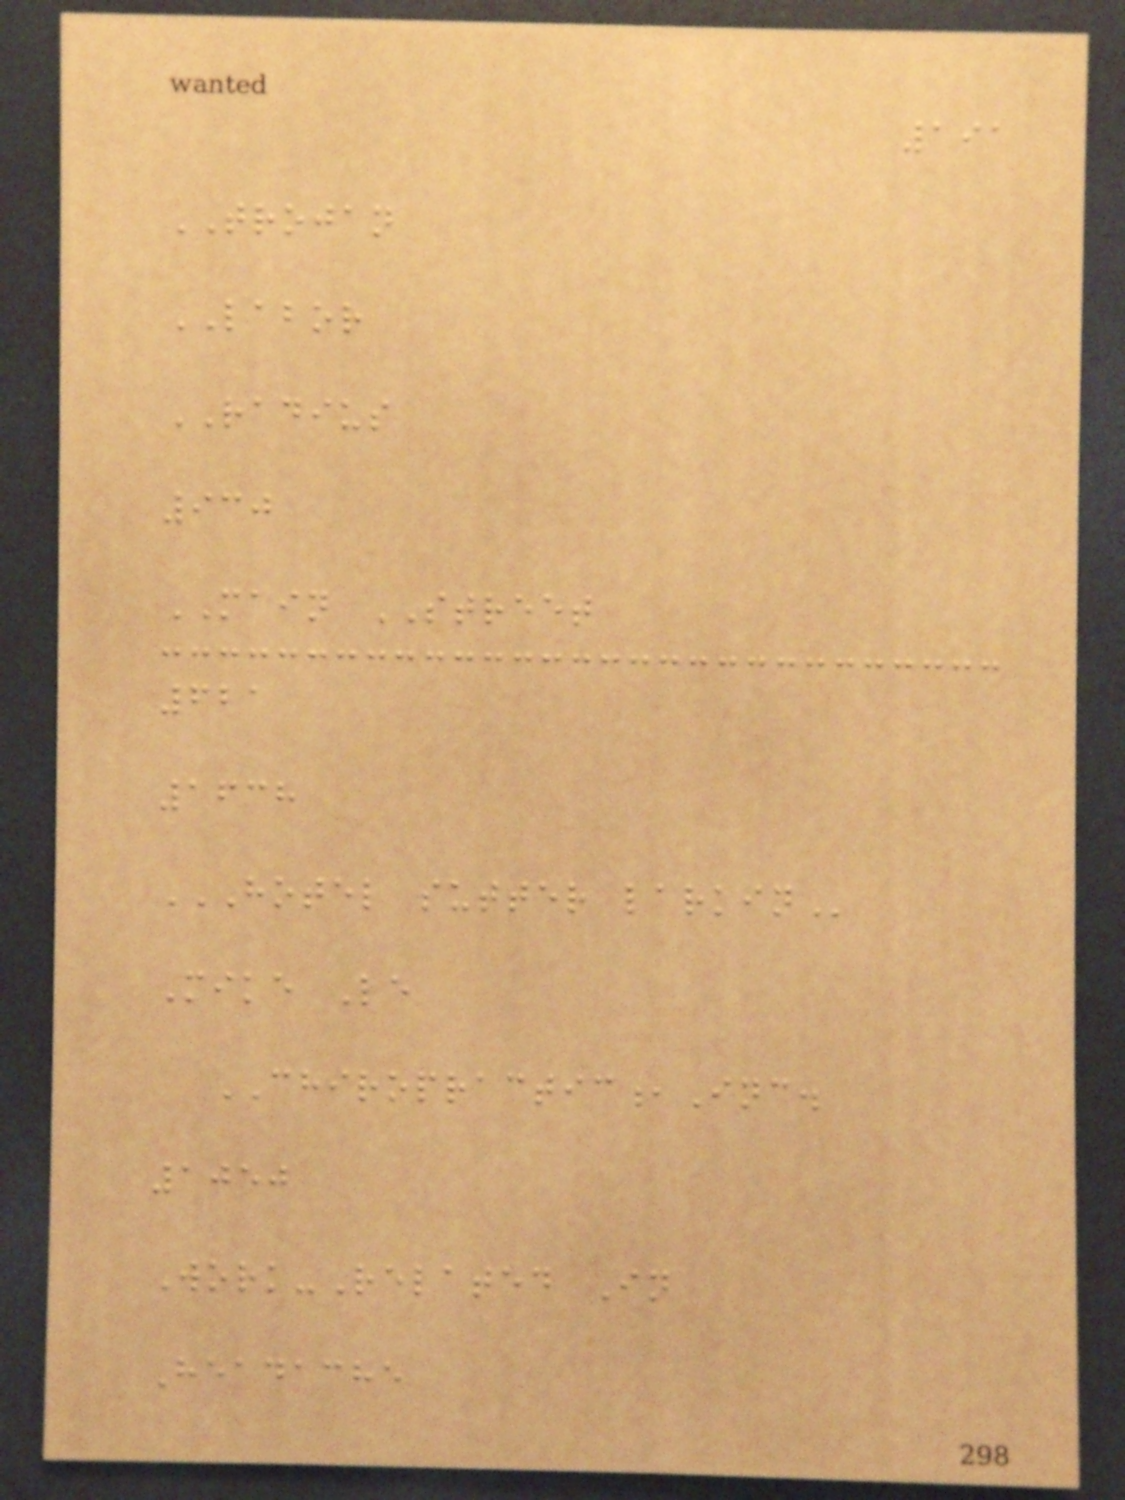191
TROJAN
LABOR
RADIUS
930
MAIN STREET
621
1638
HOTEL SUTTER LARKIN
Mike Le
CHIROPRACTIC,Inc.
1050
Work-Related In
Headache
